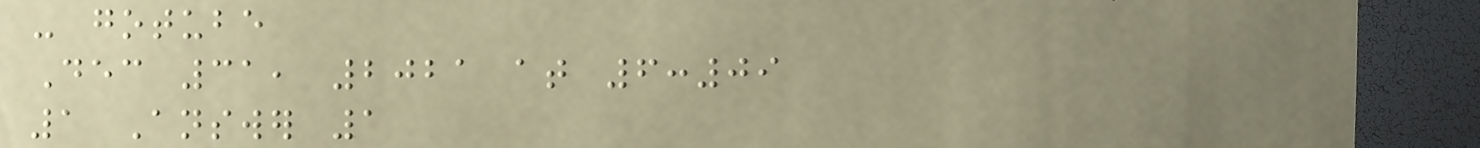- gotube
Dec 31, 2021 at 6:09
1 Answer 1
